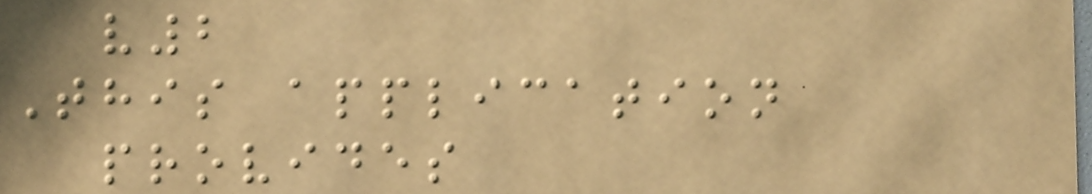v2
This application
provides
